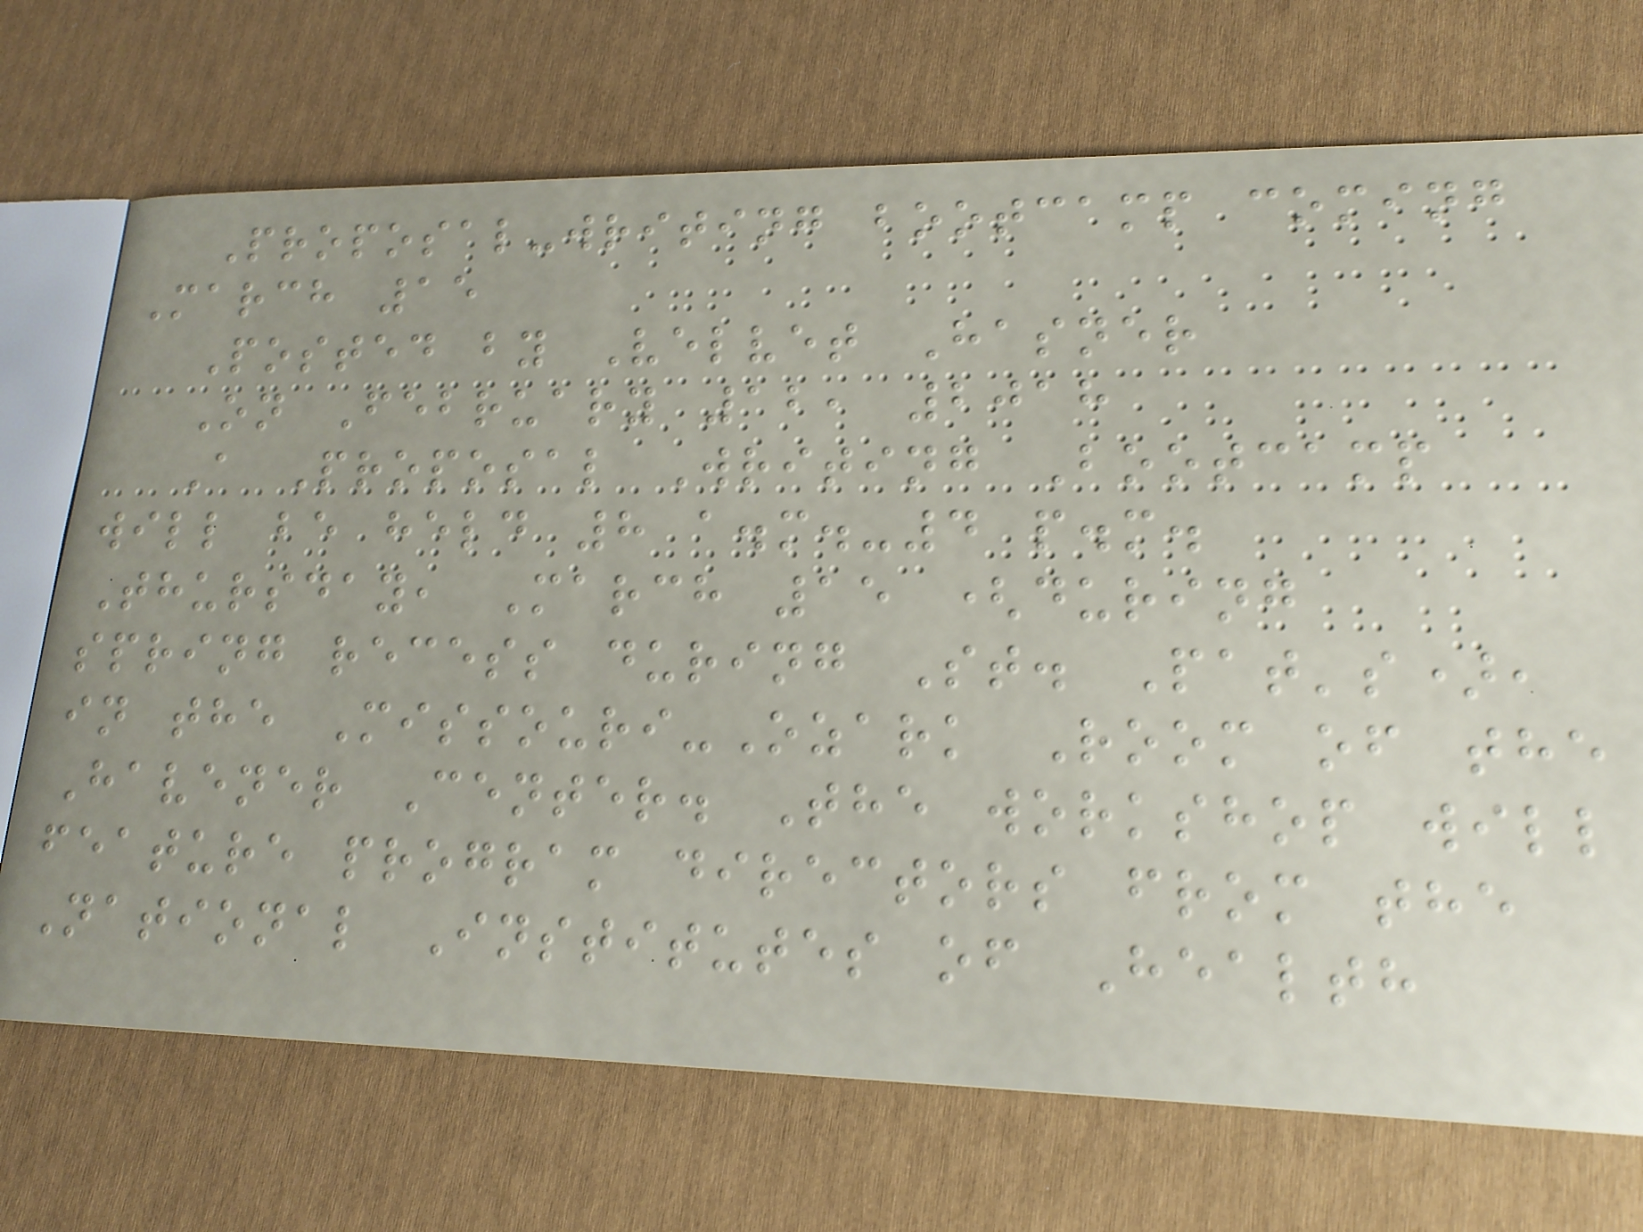Proposal-writing bootcamp coming
March 15
Posted by Velvet Hasner
On February 12, 2018
A Proposal Writing Bootcamp
will be held 8 a.m.-4 p.m.
Thursday, March 15 (during
spring recess during St. Pat's),
in the Missouri-Ozark Room of the
Havener Center. The workshop will
feature program directors from the
National Institutes of Health
